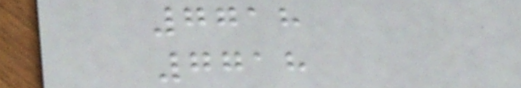7718
7718
